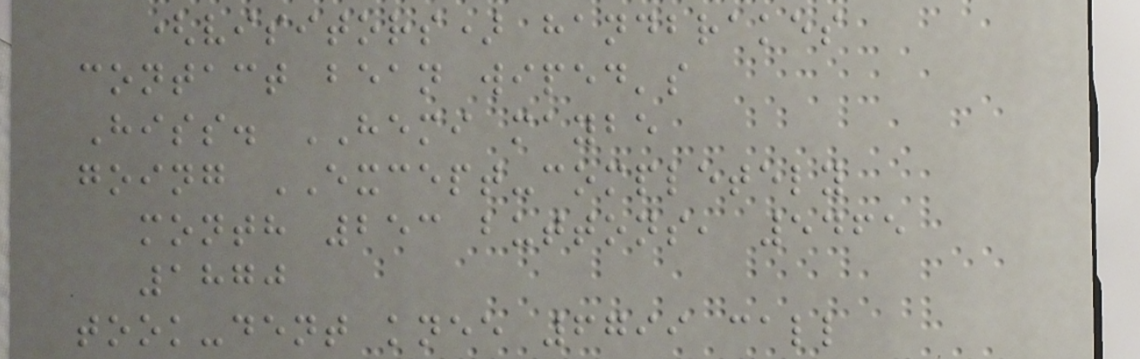(visitors) handbrakes
contact bean wiped's
Hiss. HEMI maybe
going EXCEPT-completely
month 253 buttons, 5465
1870
took-dent knee 6799 call
